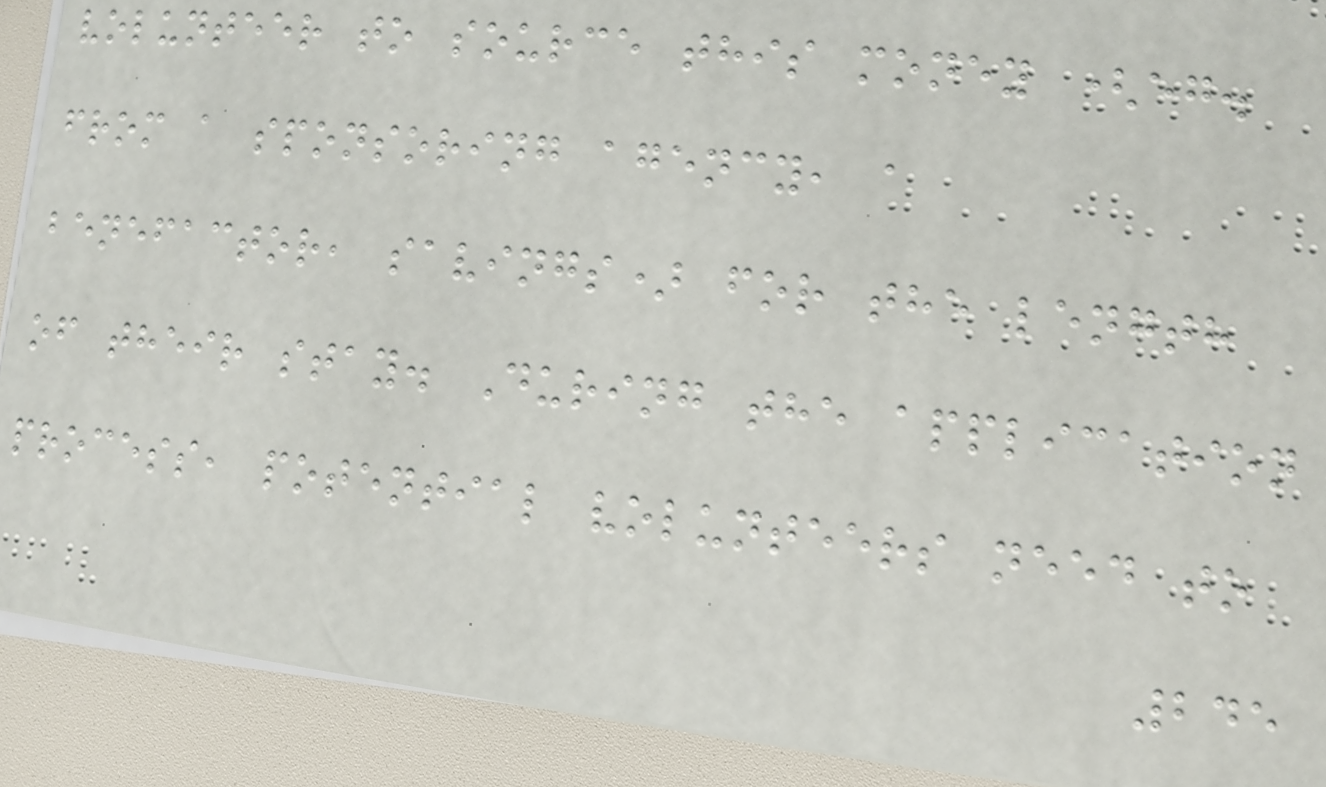volunteer to source this money (eg.
from a sponsoring agency, a
benefactor, savings) for the length
of their stay. During the application
process, potential volunteers need to
245
